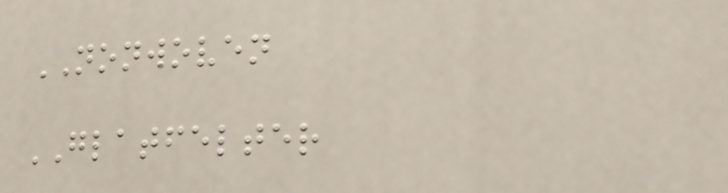NONWOVEN
GLATFELTER
